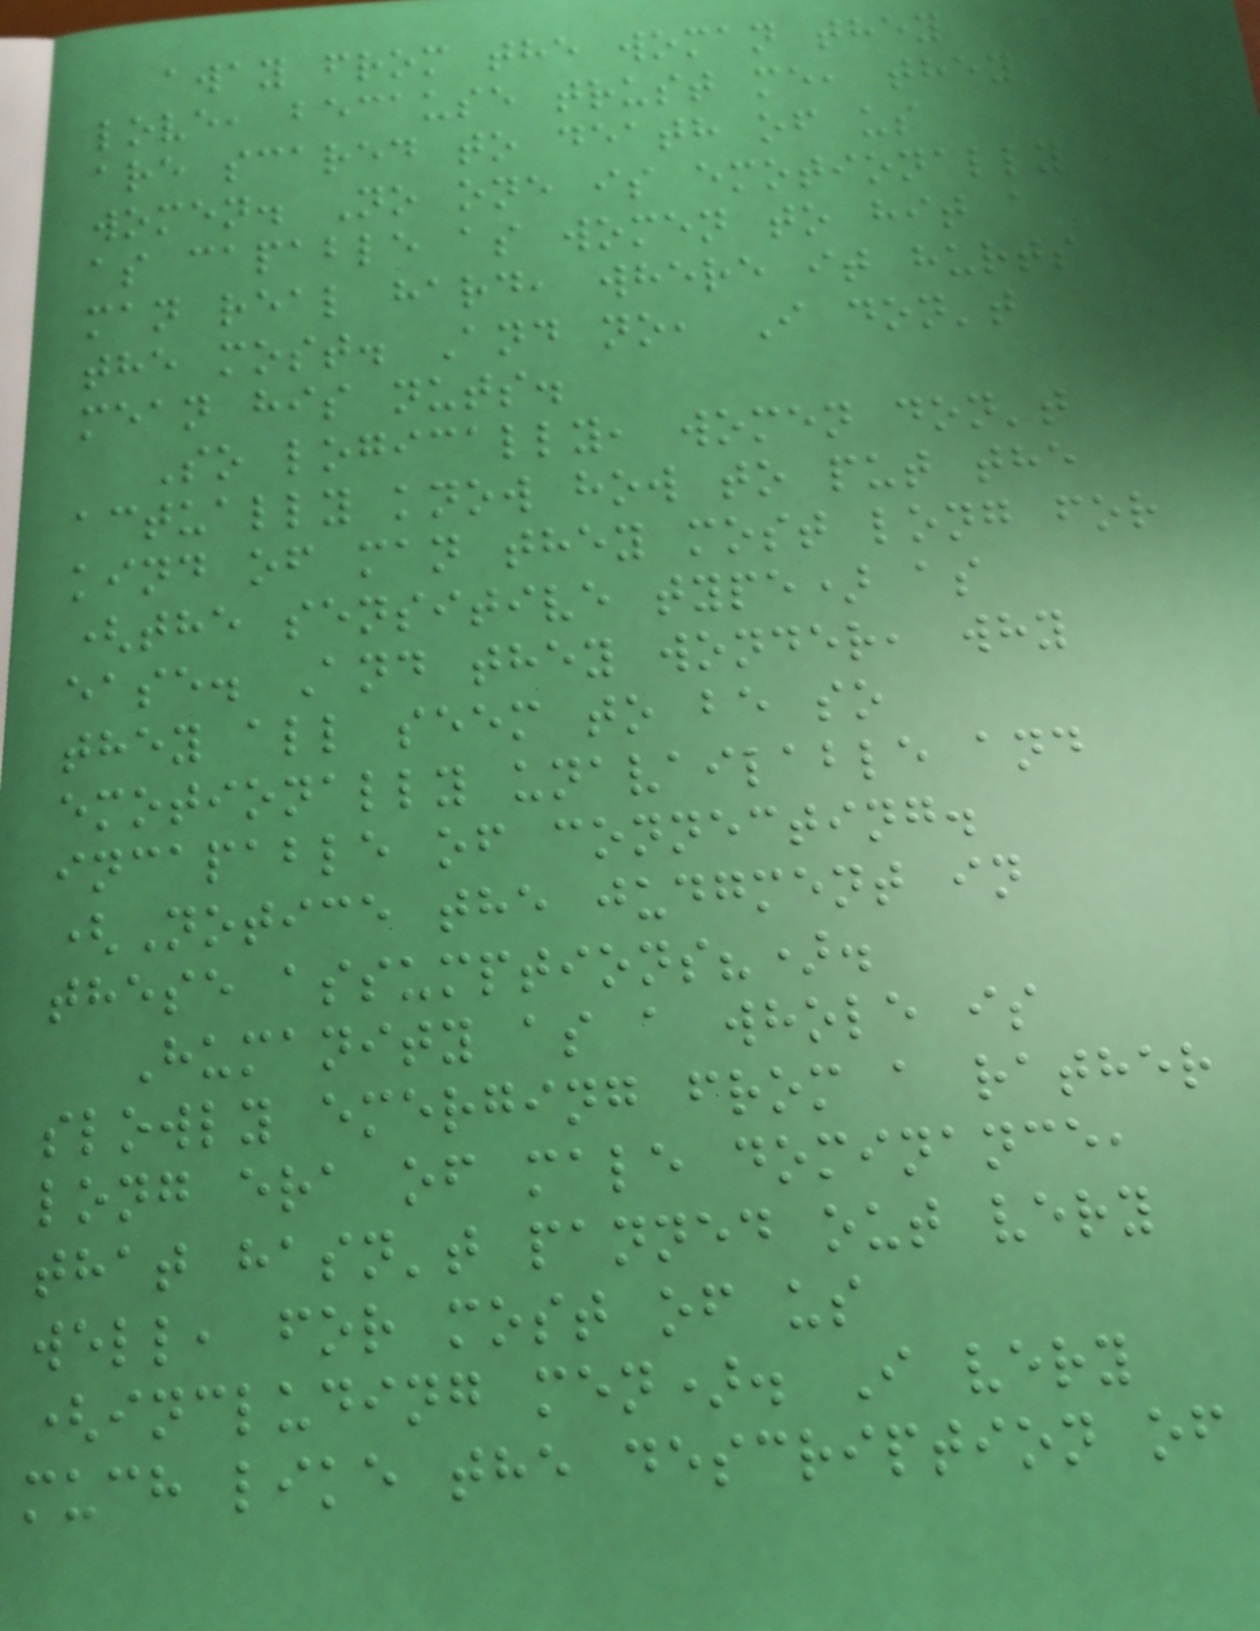away from the woman they
love, because trust me, they
are scared to death of us
women. No one is emotionally
as capable as women to hit a
man real hard, where it hurts
the most. And no, I don't
mean his nuts.
So logically, women don't
actually know how to put the
kind of man they most long for
(the sensitive type) as
ease. And they wonder, why
they all seem to be so
emotionally unavailable and
incapable of connecting.
(Notice the judgment in
these assumptions?).
Humanity as a whole is
slowly emerging from a rather
long era of male dominance,
that hasn't panned out very
well, for most of us
(including men). I very
much like the description of
